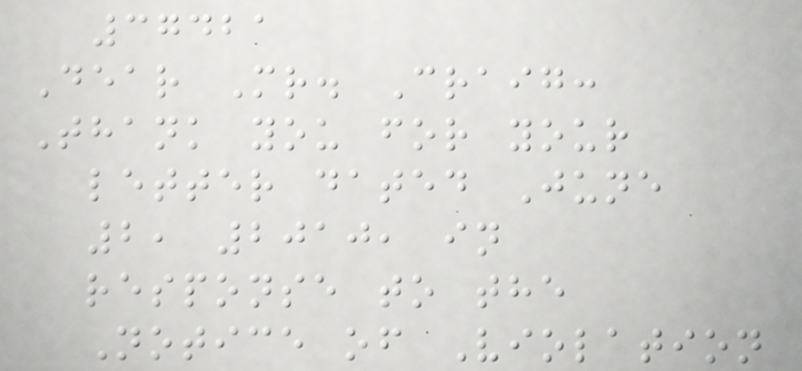37421
Dear Mr. Craig:
Thank you for your
letter dated June
2, 2010, in
response to the
Notice of Violation
